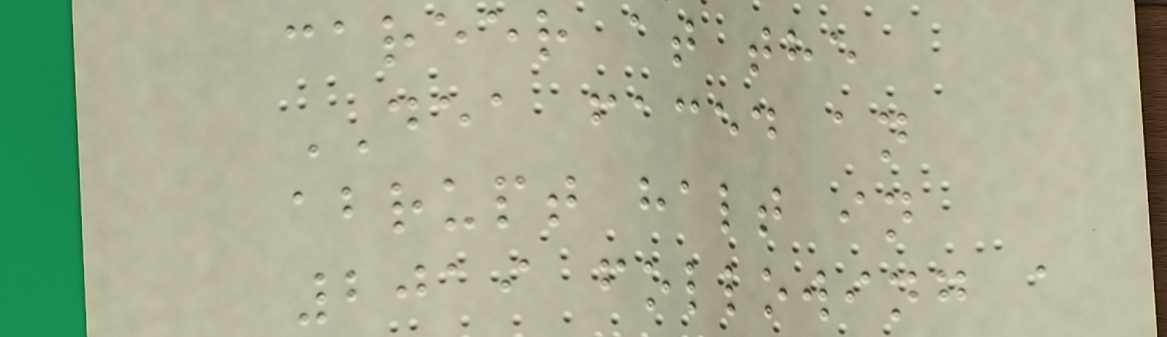career at the
DEA faced an
abrupt halt in
2019 following a
